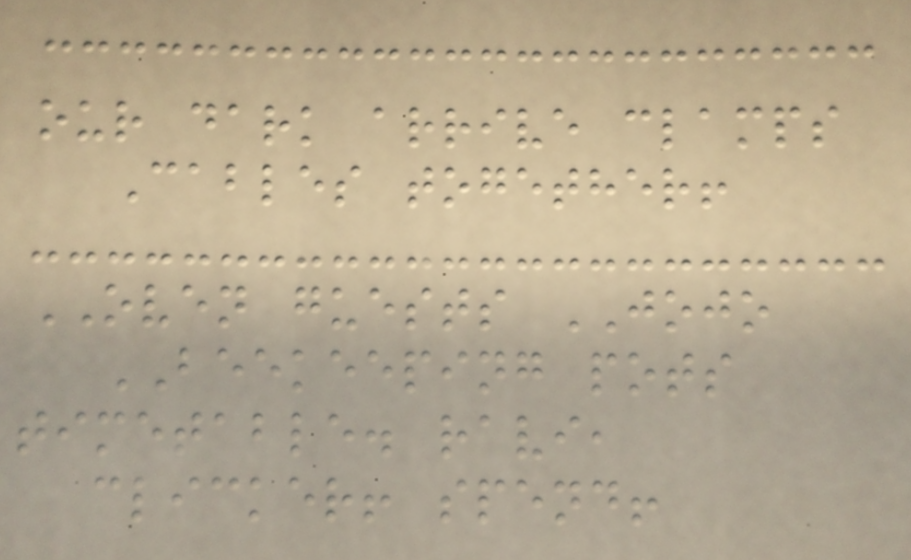our dark arrive clamps
Cables together!
OVEN guests JOJO
BEEKEEPING pots
timetable. ravi,
clicker! spend!
